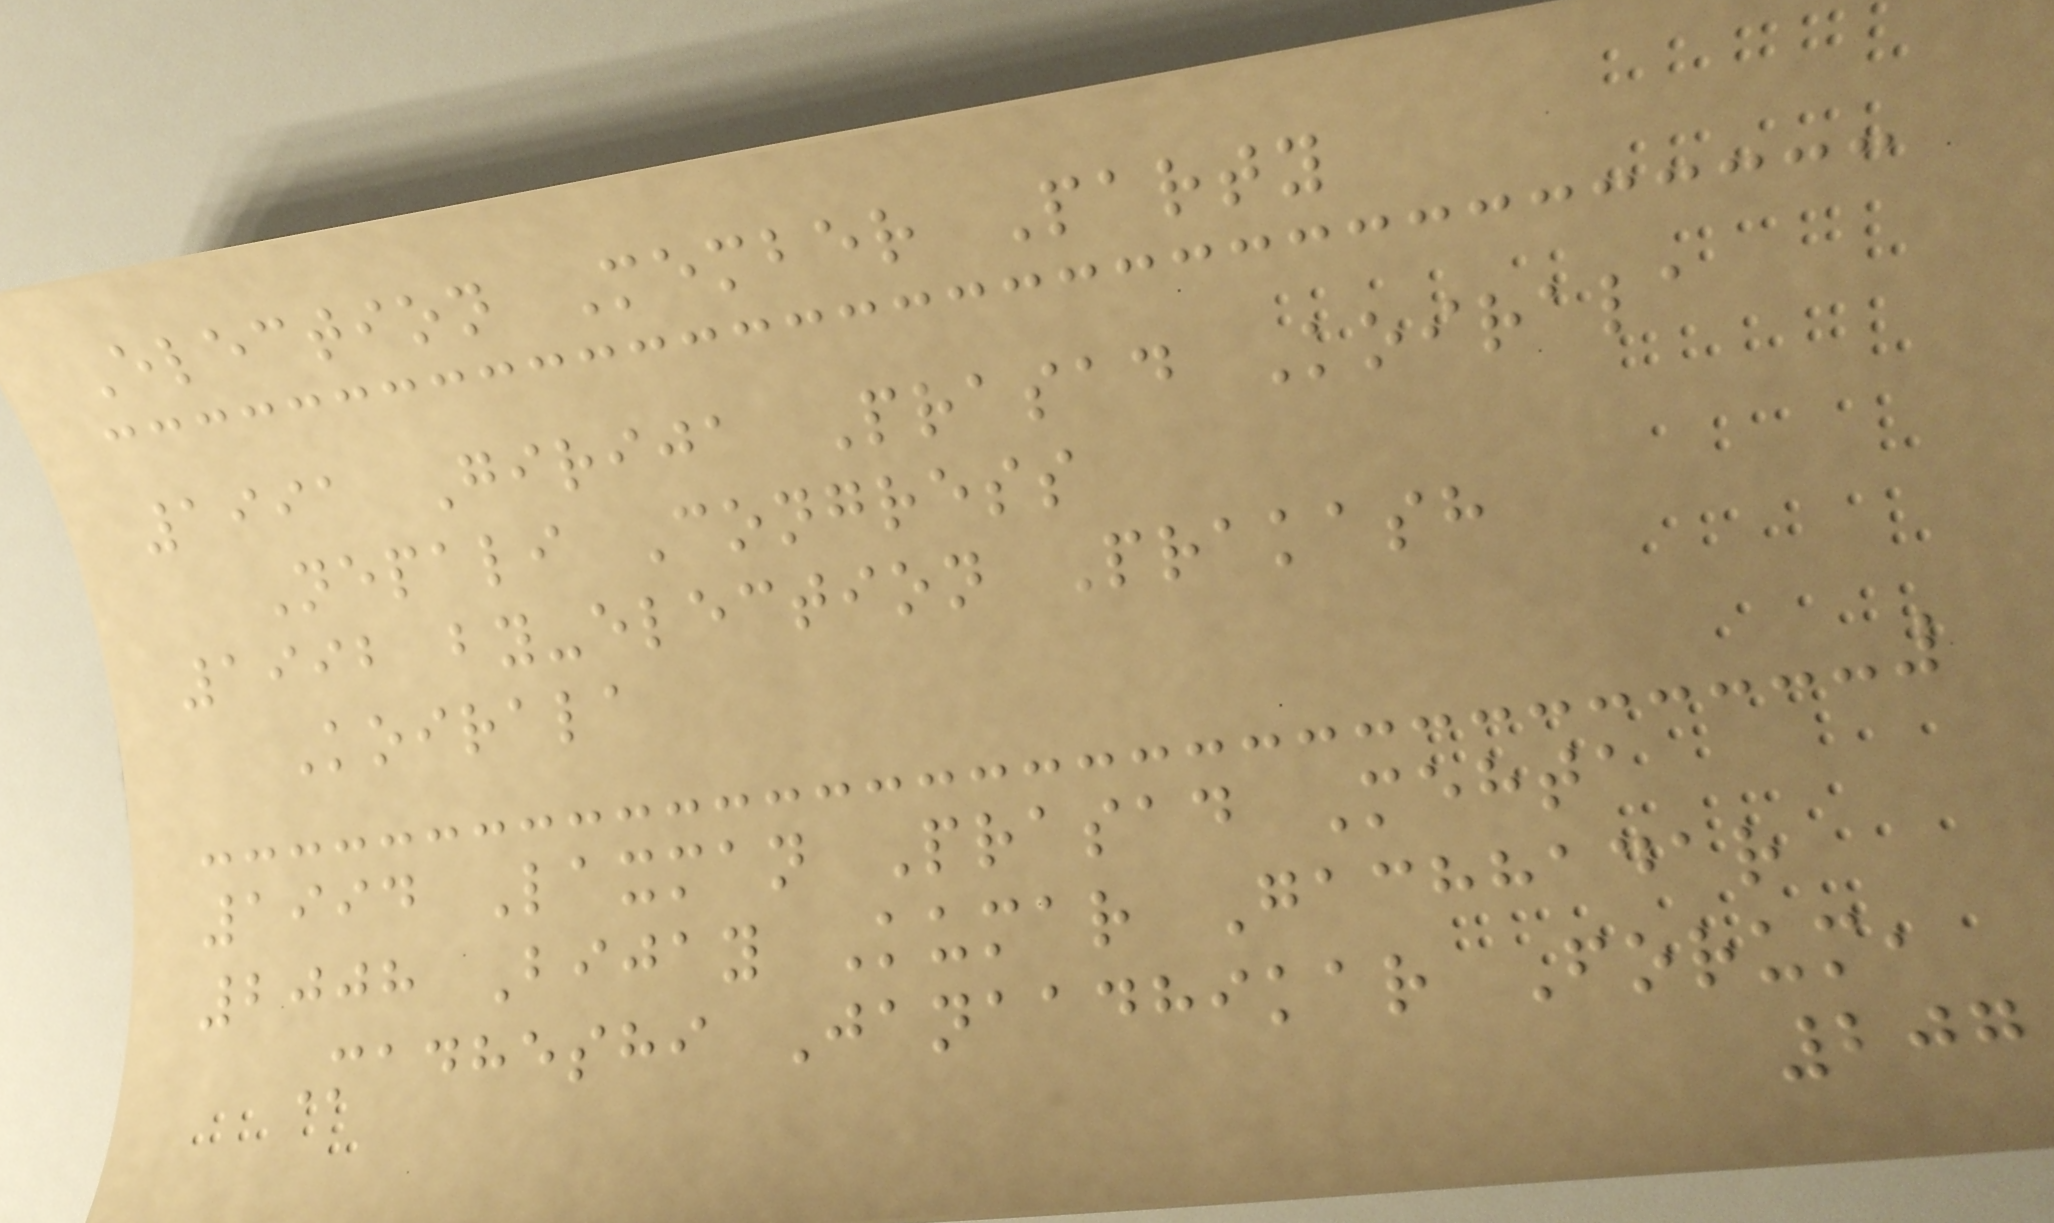Election Member Party
1991 Girija Prasad Koirala
Nepali Congress
1992 by-election Prakash
Koirala
1994 Laxman Prasad Mehta
2008 Bijay Kumar Gachhadar
Madheshi Janaadhikar Forum,
207
